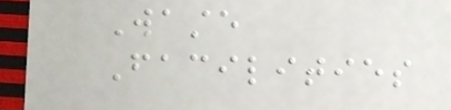Waste
Facilities
